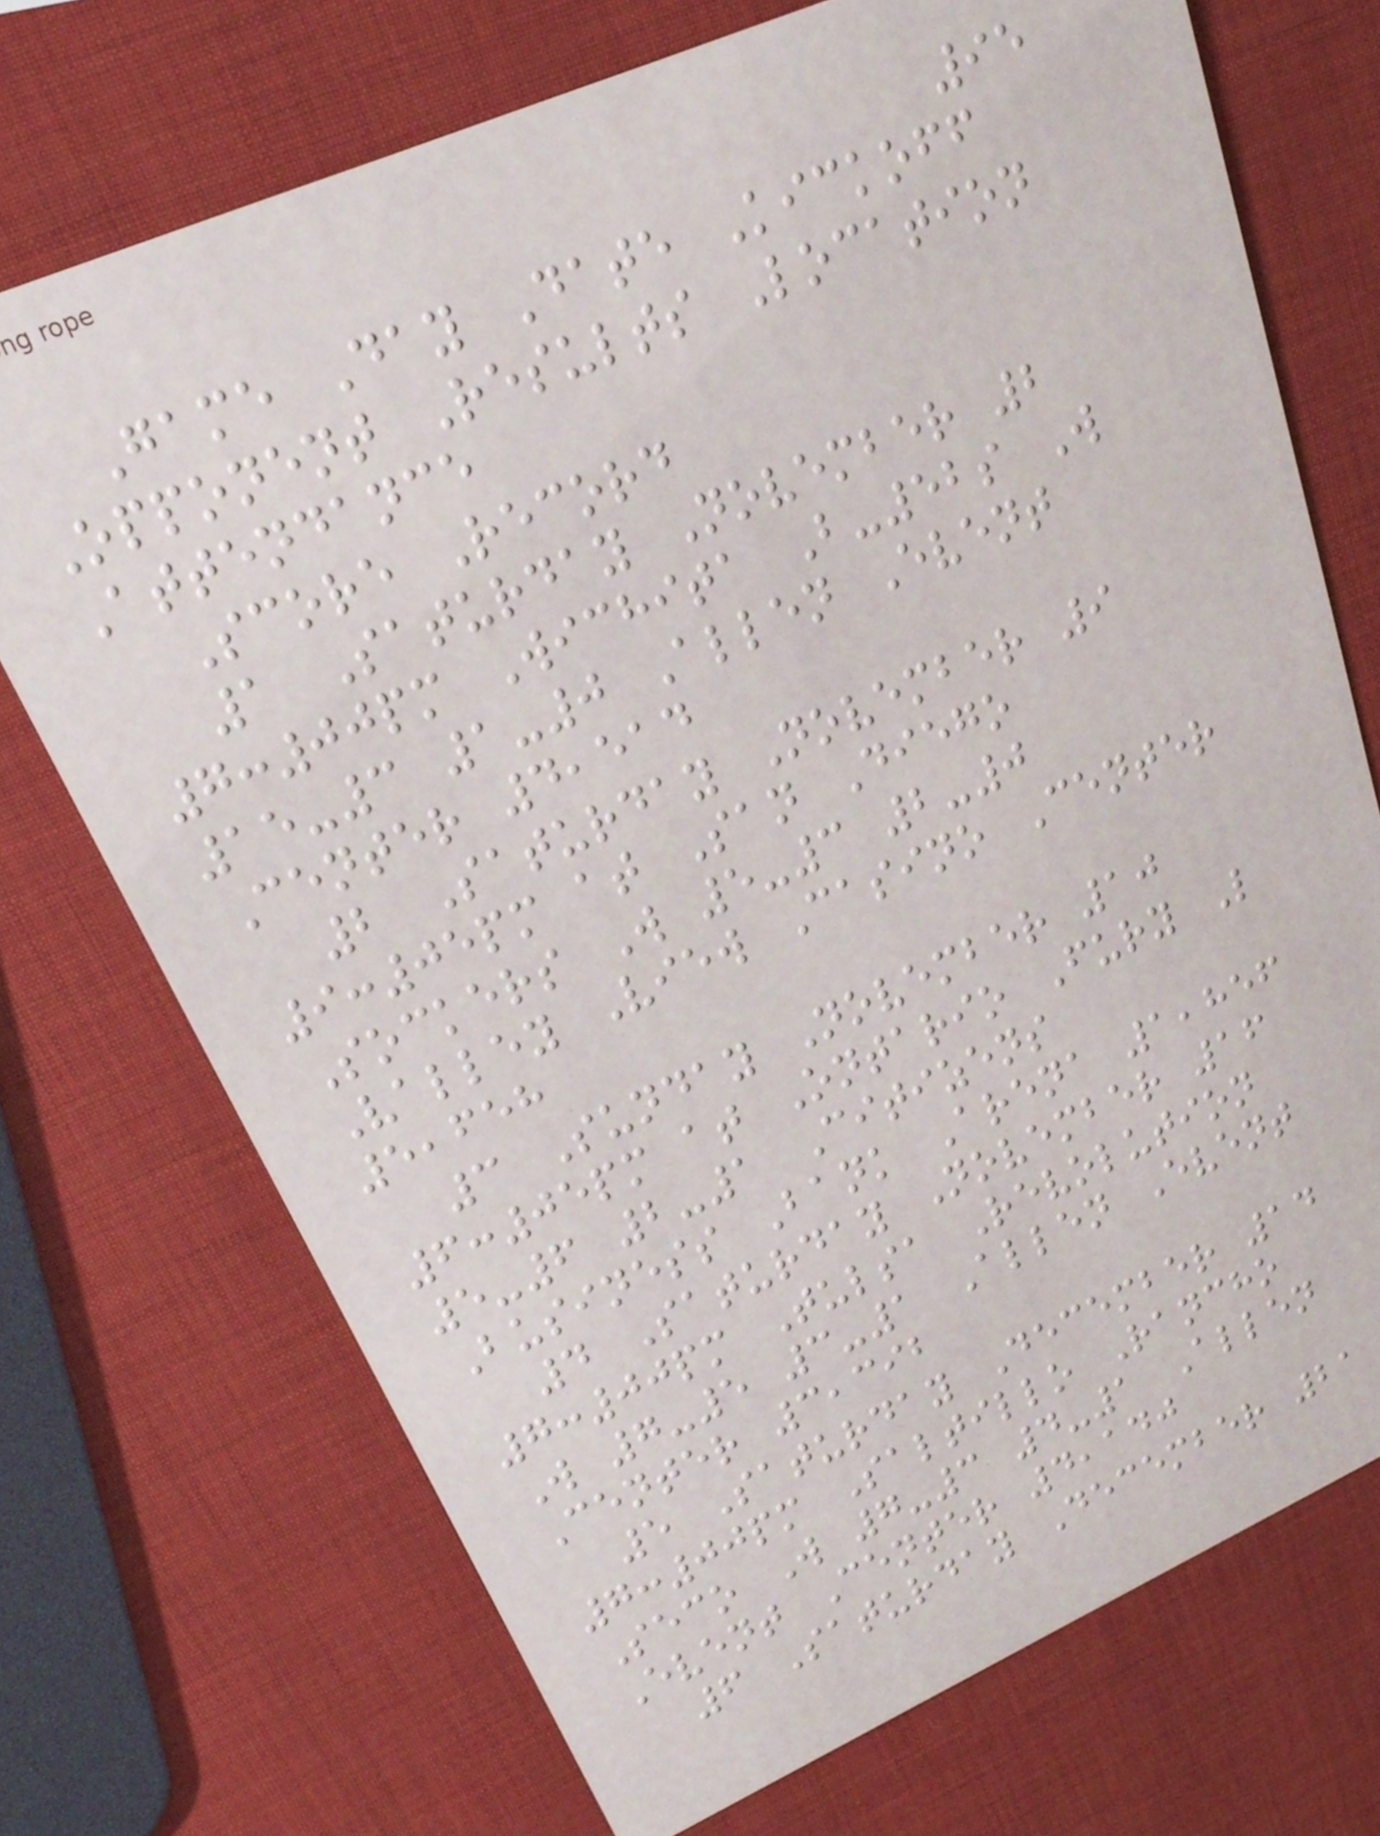95
Game Day Date Kickoff
Opponent Results Location
Attendance
Score Record
1 Saturday November 2
7:00pm Wichita B-52s W
15-3 1-0 Allen Event
Center 4,514
2 Saturday November 9
9:05pm at San Diego
Sockers W 5-3 2-0
Valley View Casino Center
5,658
3 Sunday November 10
6:05pm at Ontario Fury L
5-6 2-1 Citizens
Business Bank Arena 1,856
4 Saturday November 16
7:00pm Tulsa Revolution
W 7-5 3-1 Allen Event
Center 3,392
5 Saturday December 14
7:00pm Saltillo Rancho
Seco W 7-3 4-1 Allen
Event Center 4,140
6 Saturday December 21
